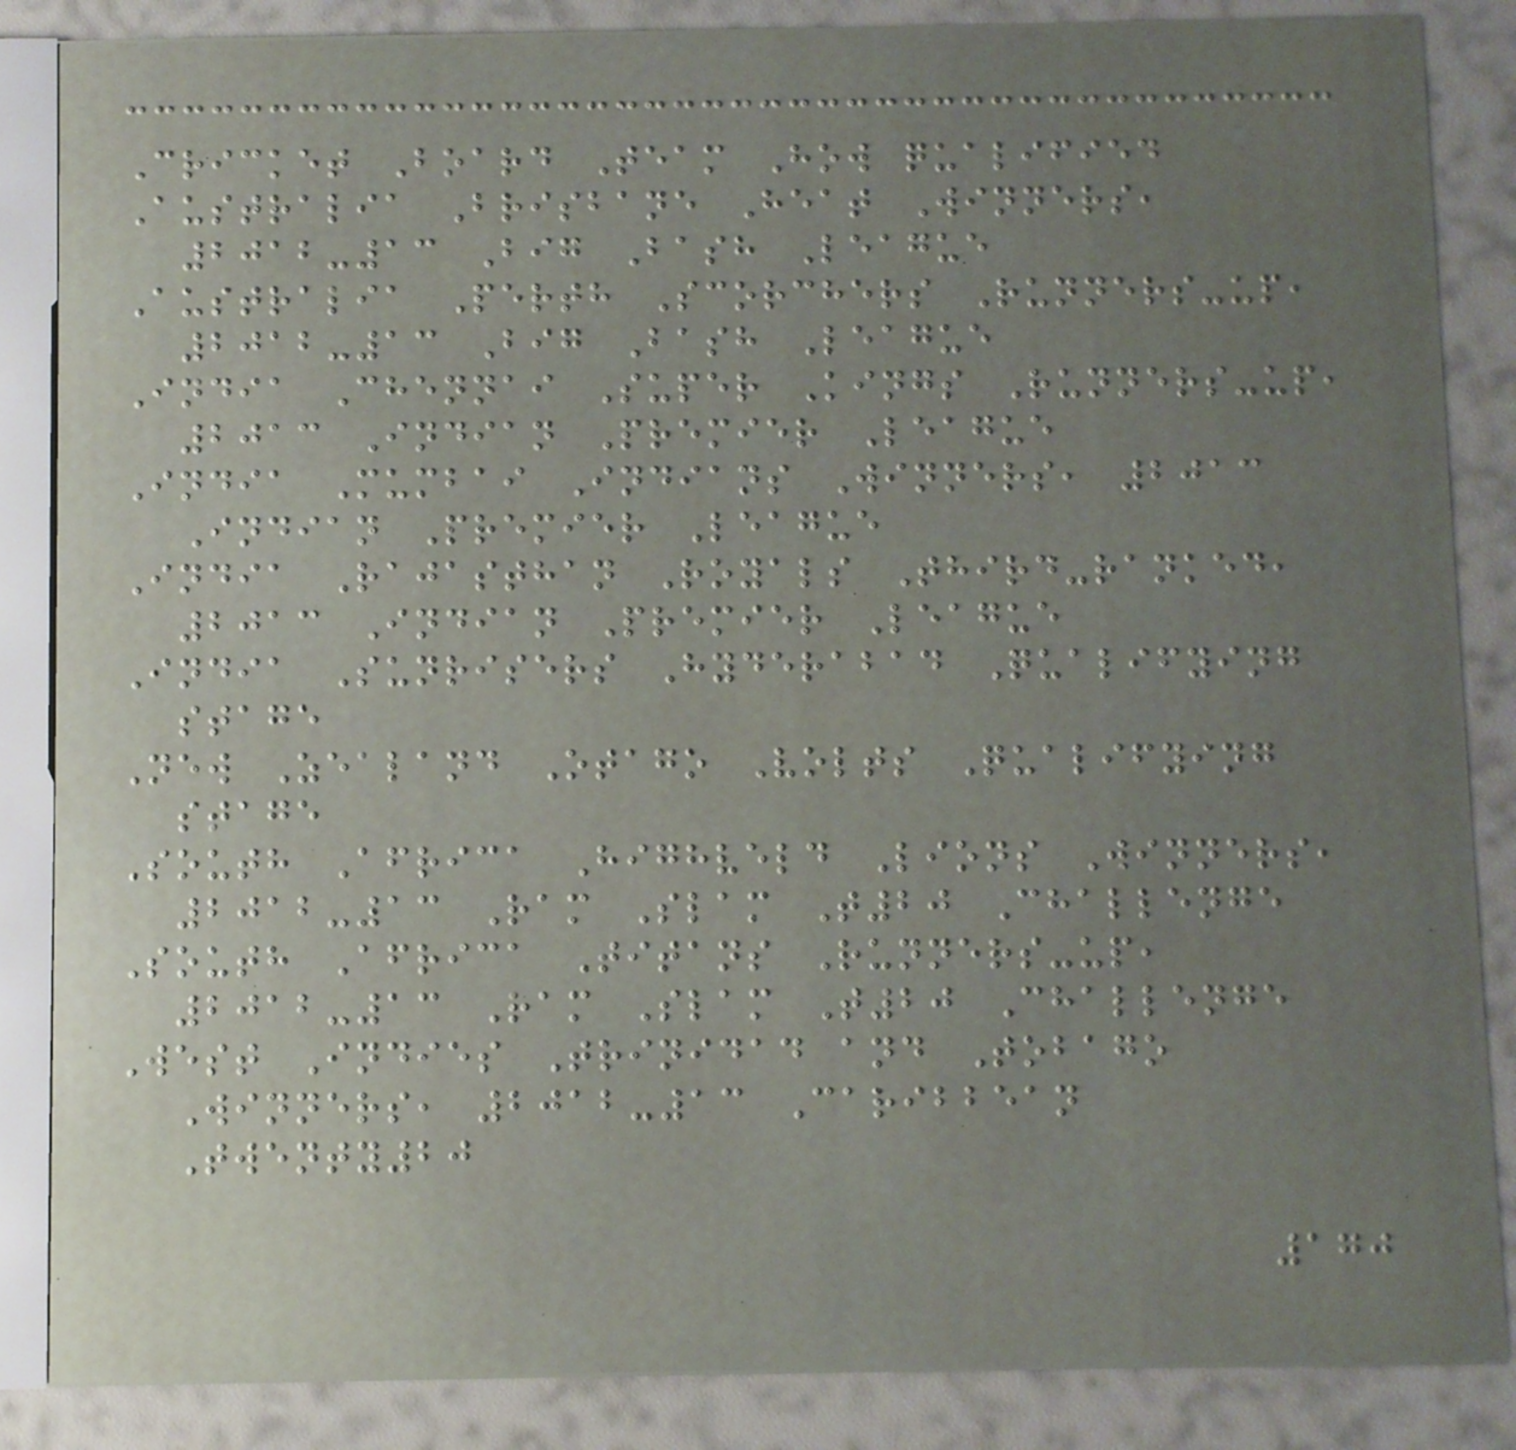Cricket Board Team How qualified
Australia Brisbane Heat Winners,
2012-13 Big Bash League
Australia Perth Scorchers Runners-up,
2012-13 Big Bash League
India Chennai Super Kings Runners-up,
2013 Indian Premier League
India Mumbai Indians Winners, 2013
Indian Premier League
India Rajasthan Royals Third-ranked,
2013 Indian Premier League
India Sunrisers Hyderabad Qualifying
stage
New Zealand Otago Volts Qualifying
stage
South Africa Highveld Lions Winners,
2012-13 Ram Slam T20 Challenge
South Africa Titans Runners-up,
2012-13 Ram Slam T20 Challenge
West Indies Trinidad and Tobago
Winners, 2012-13 Caribbean
Twenty20
170
